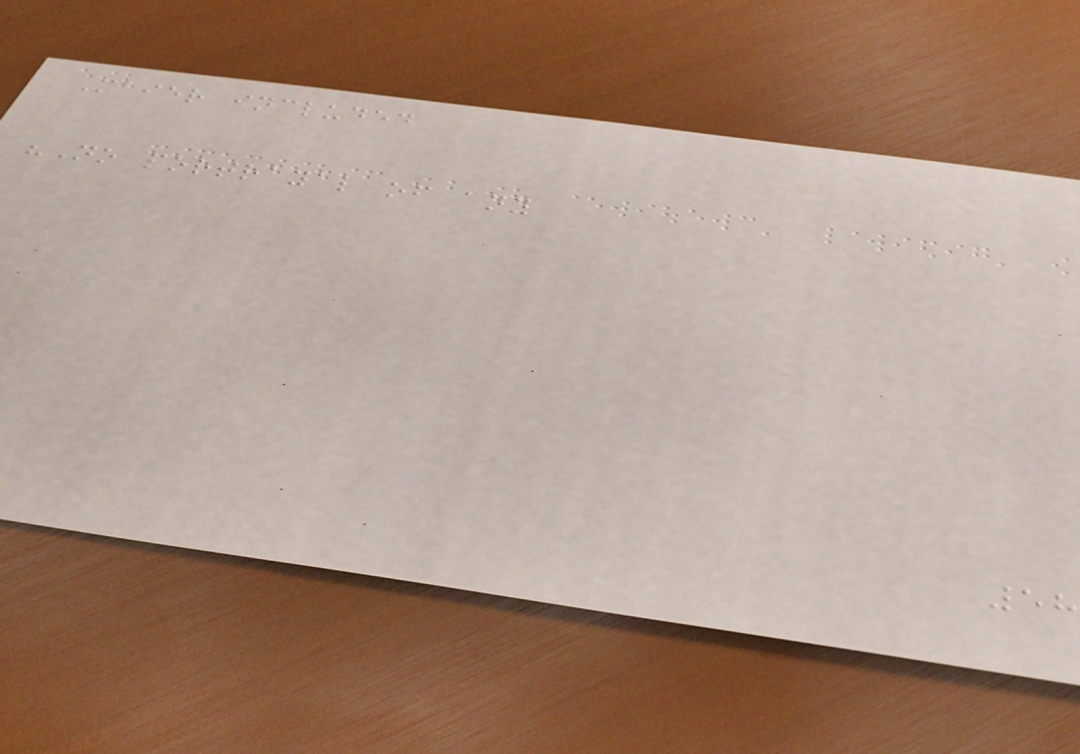Maier included
"No portrayal of any
58
